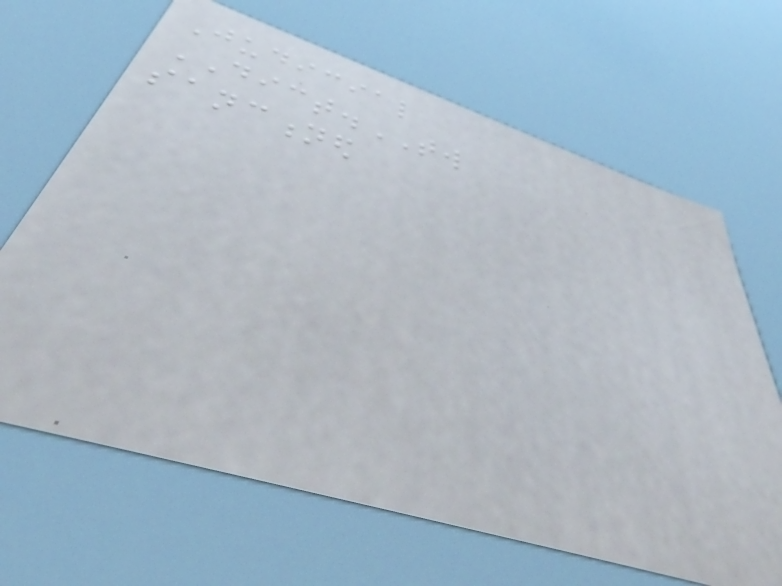Judicial
DICT.TW
sanctioned
